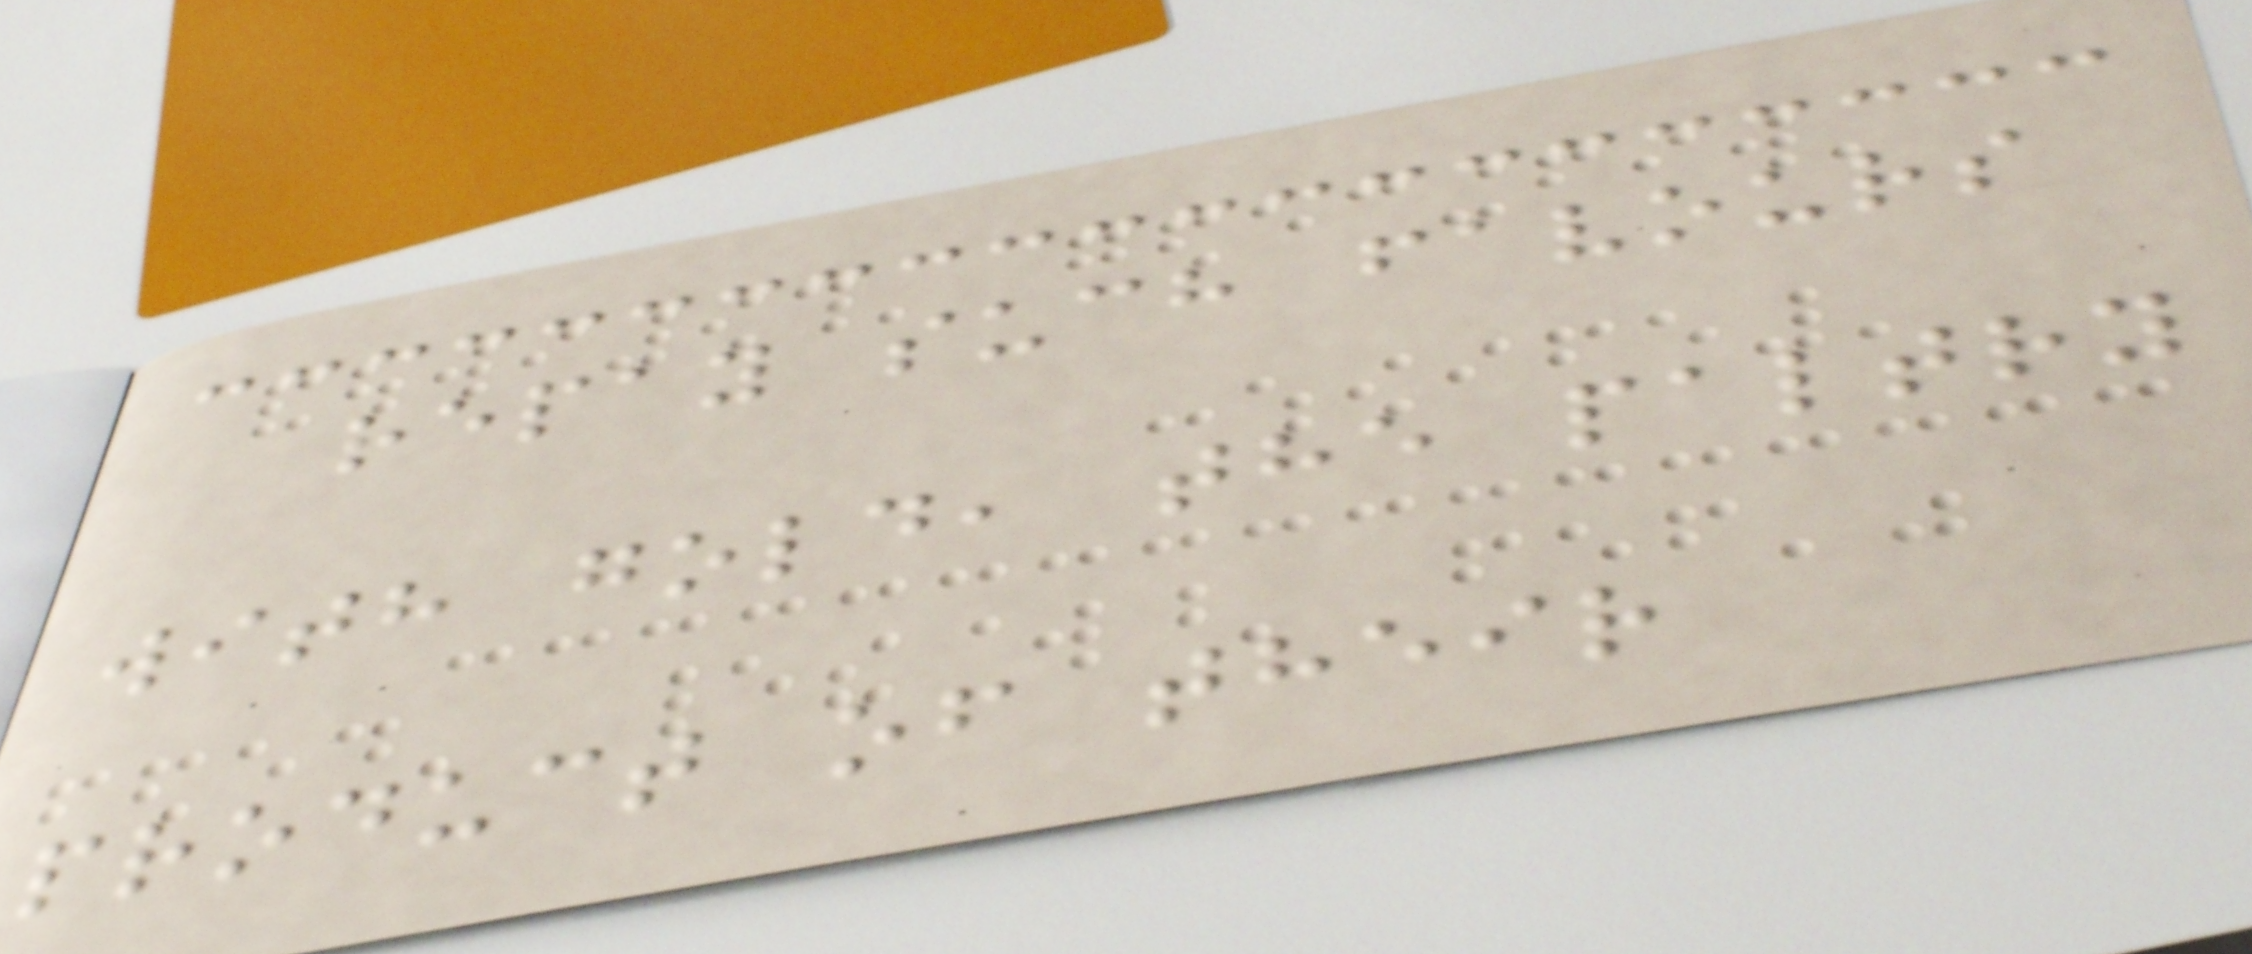repay such favours
with gold, the paltry
product of their
